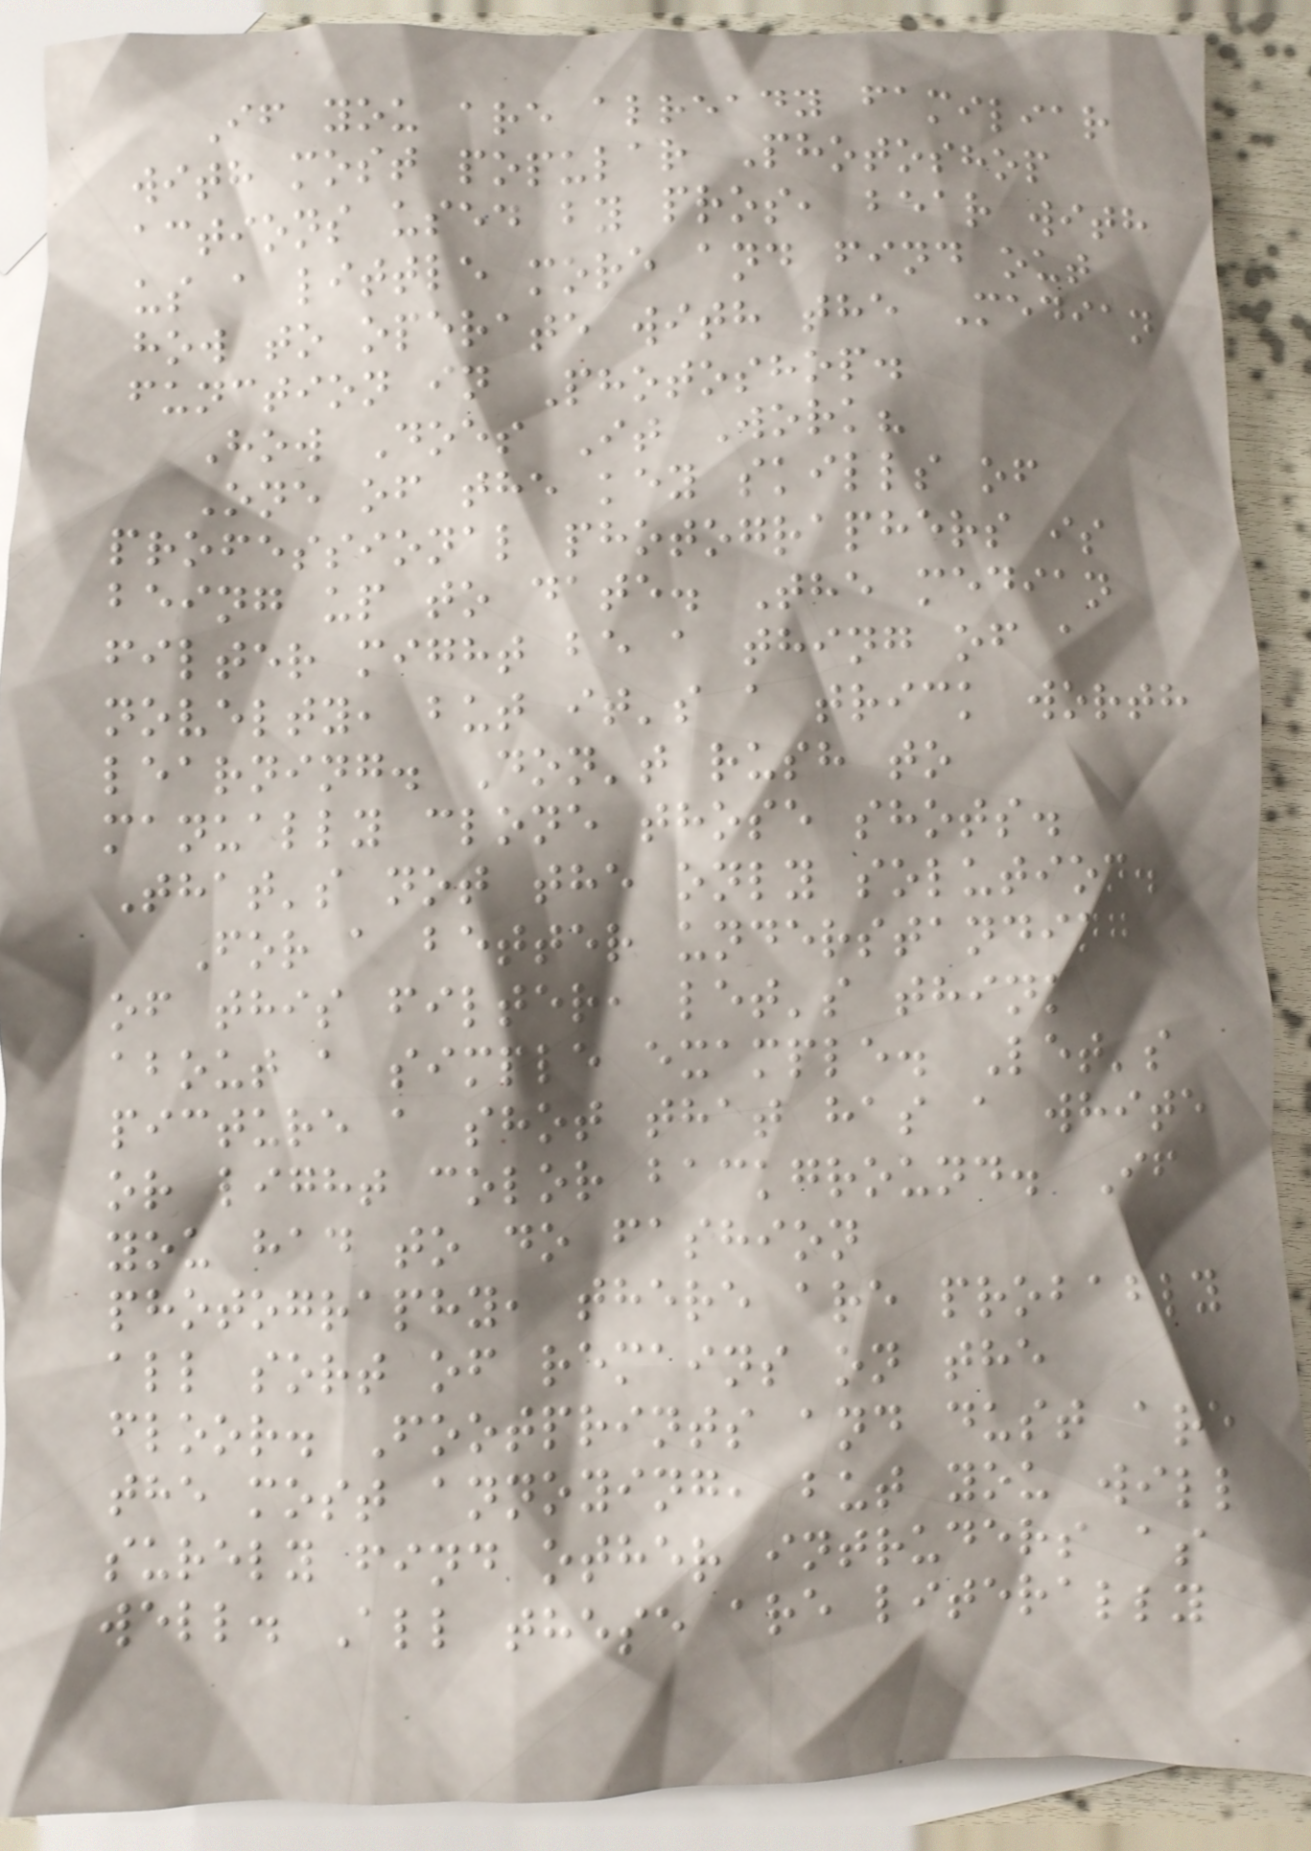If you are already familiar
with most popular Photoshop
actions used by pros, bear with
us a little more and find out
how to operate with the Median
function in Photoshop.
How Does It Work?
One of the key skills of
professional photographers is
being up to date. The median
filter might be a thing of a
novelty, but it's a trick worth
learning. Don't rush to
manually clone those shots.
That's not the only solution.
For a better understanding
of this filter, let's think
about a simple example. Let's
picture a shot that has a white
or light color background. If
you had to do fashion
photography, there are probably
all sort of remains on the
floor. Footprints and dust are
the most annoying, but you will
surely find other intruders as
well. All these are literally
